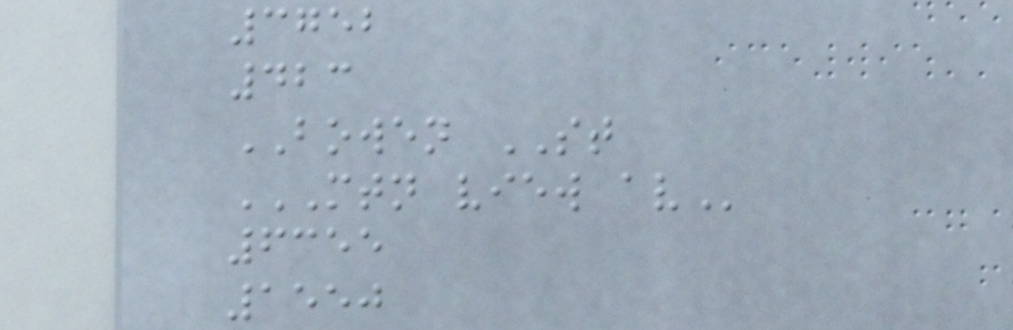3752
423
BOWEN ST
MTN VIEW AV
6355
1550
